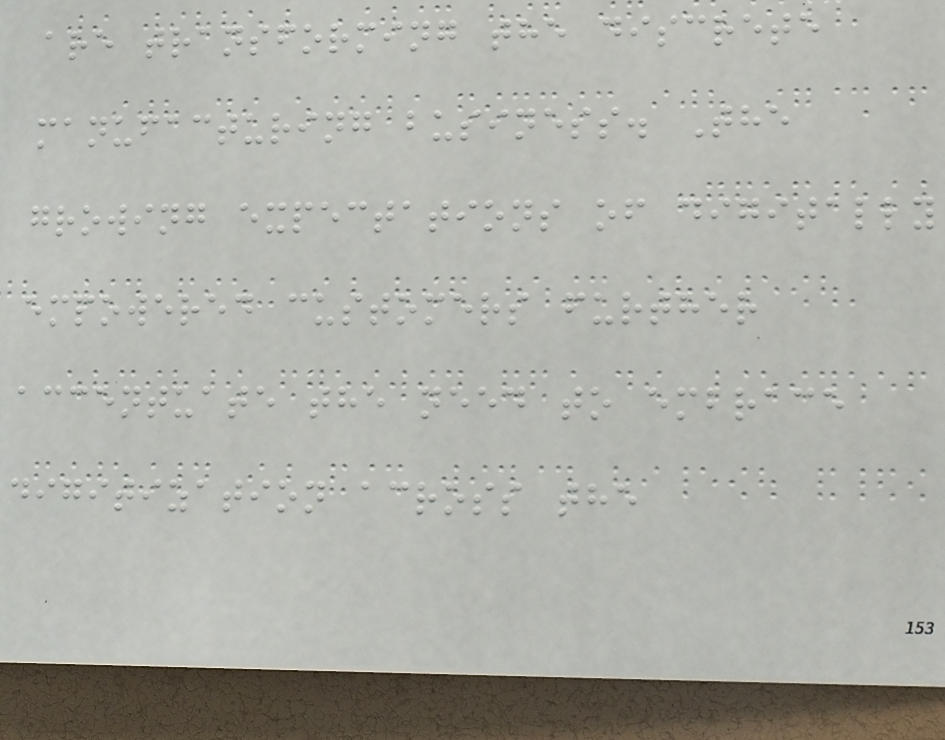are transforming the discrete
manufacturing business. The
growing expectations of digitally
empowered customers further
accentuate the need to embrace
digitization across the
